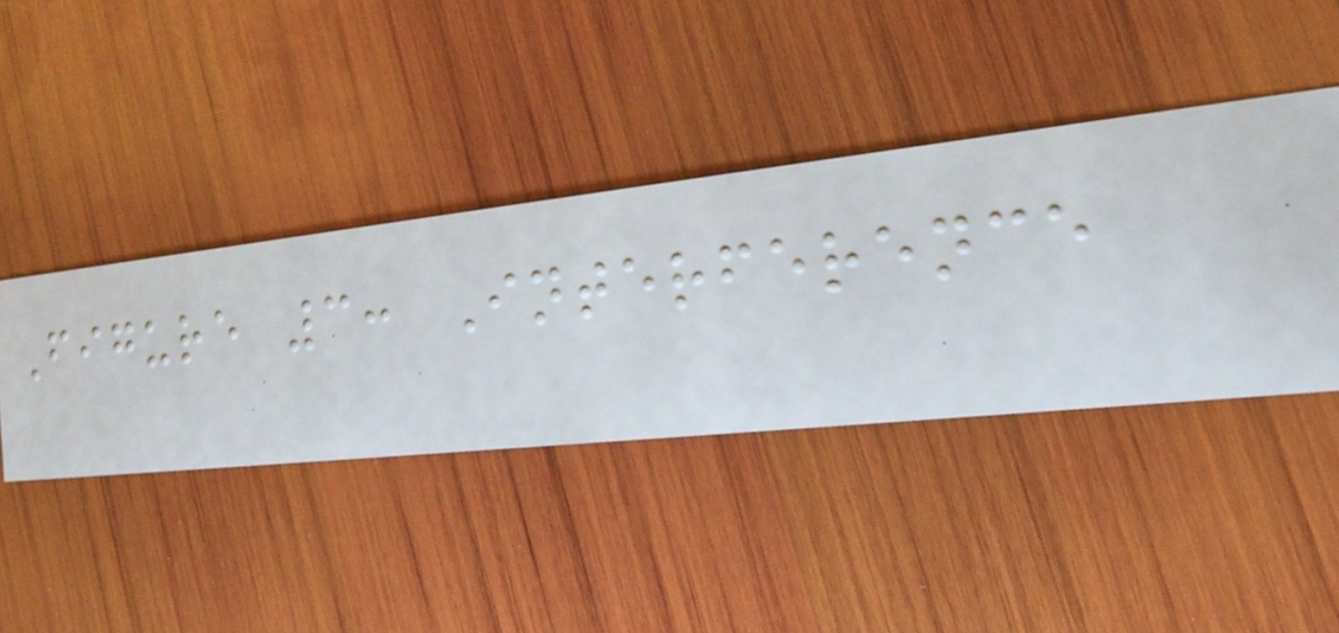Figure 3: Interference
